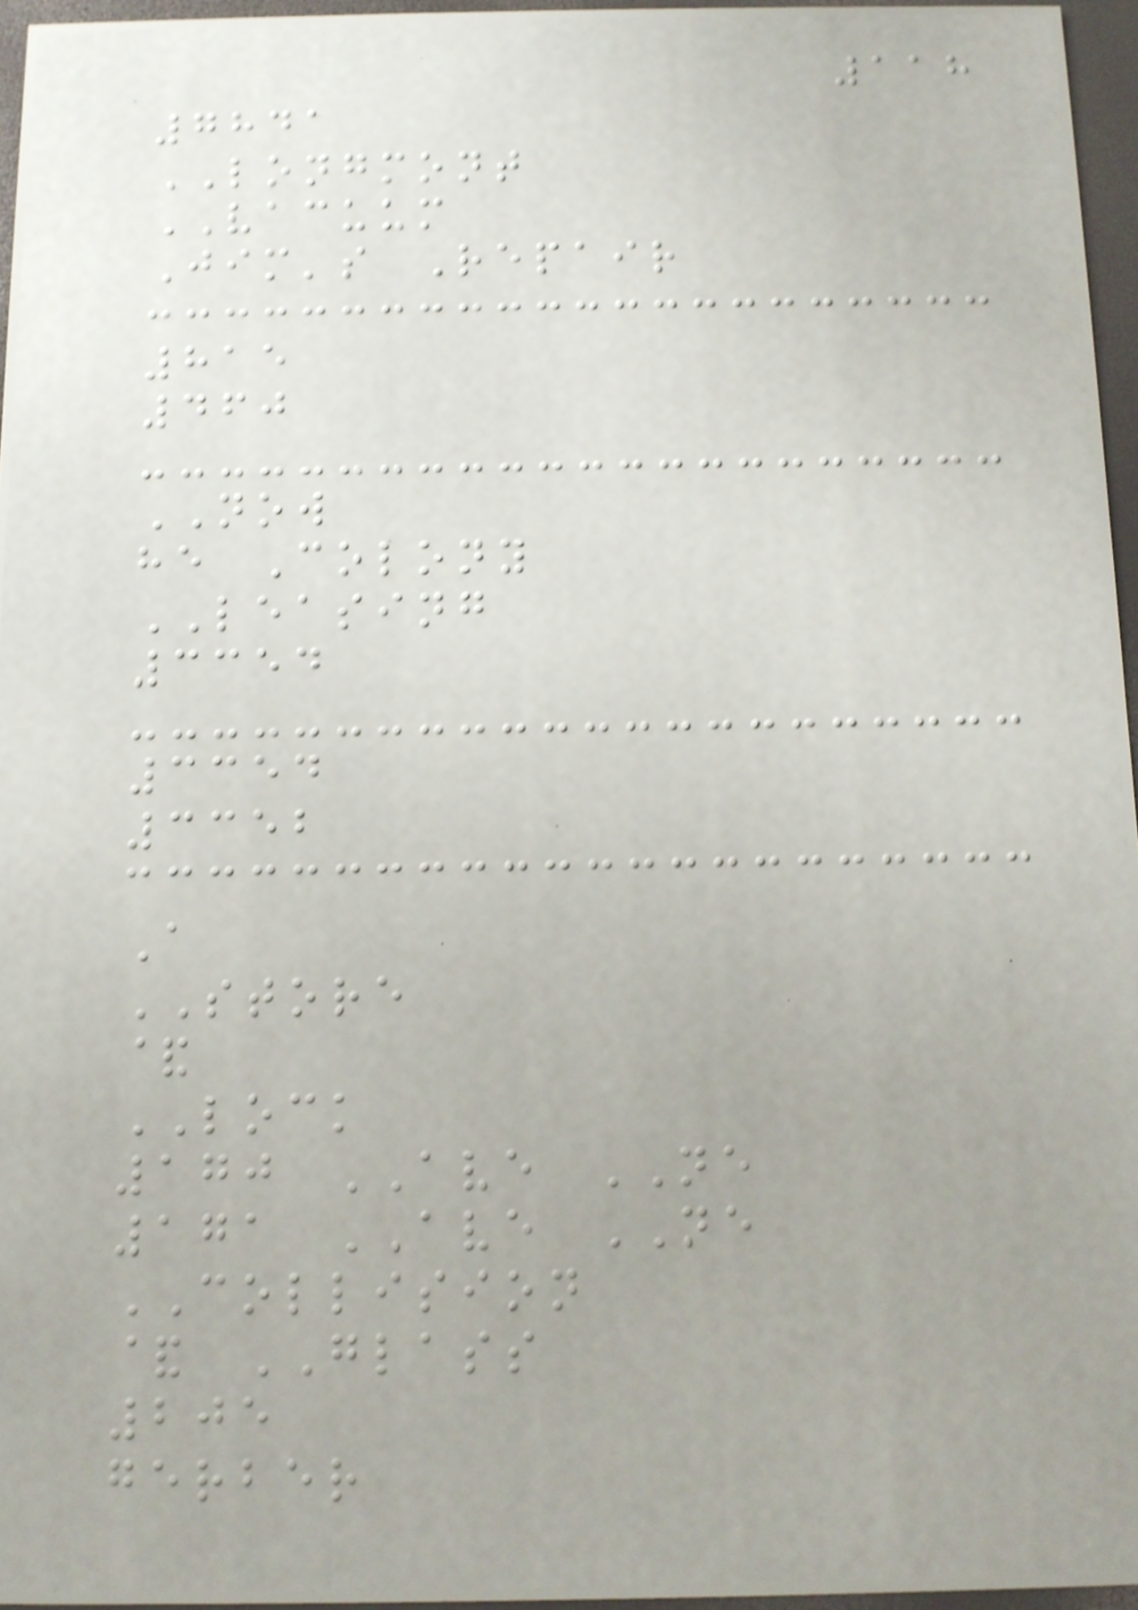118
7841
LONGMONT
VACUUM
Jim's Repair
815
460
NOW
he Colony
LEASING
3354
3354
3352
A
STORE
&
LOCK
170 AVE NE
171 AVE NE
COLLISION
& GLASS
205
gerber
